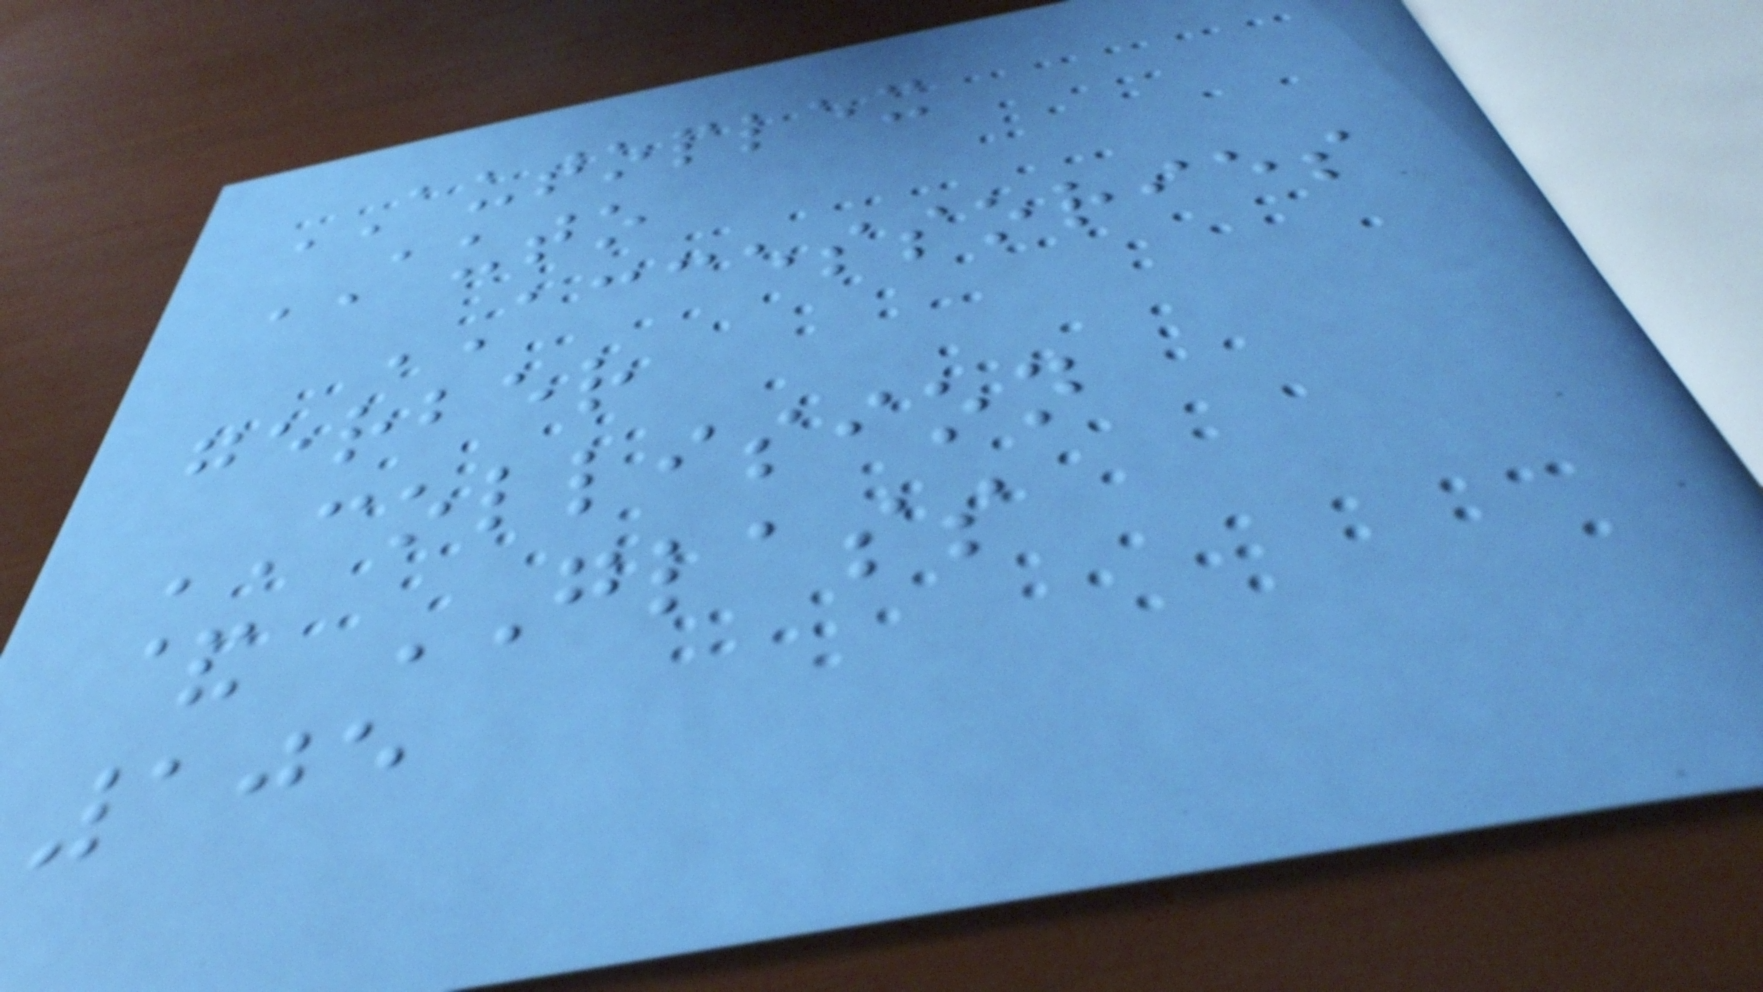AUTOPLEX
AUTO
ACCESSORIES
gerber
COLLISION
& GLASS
105
